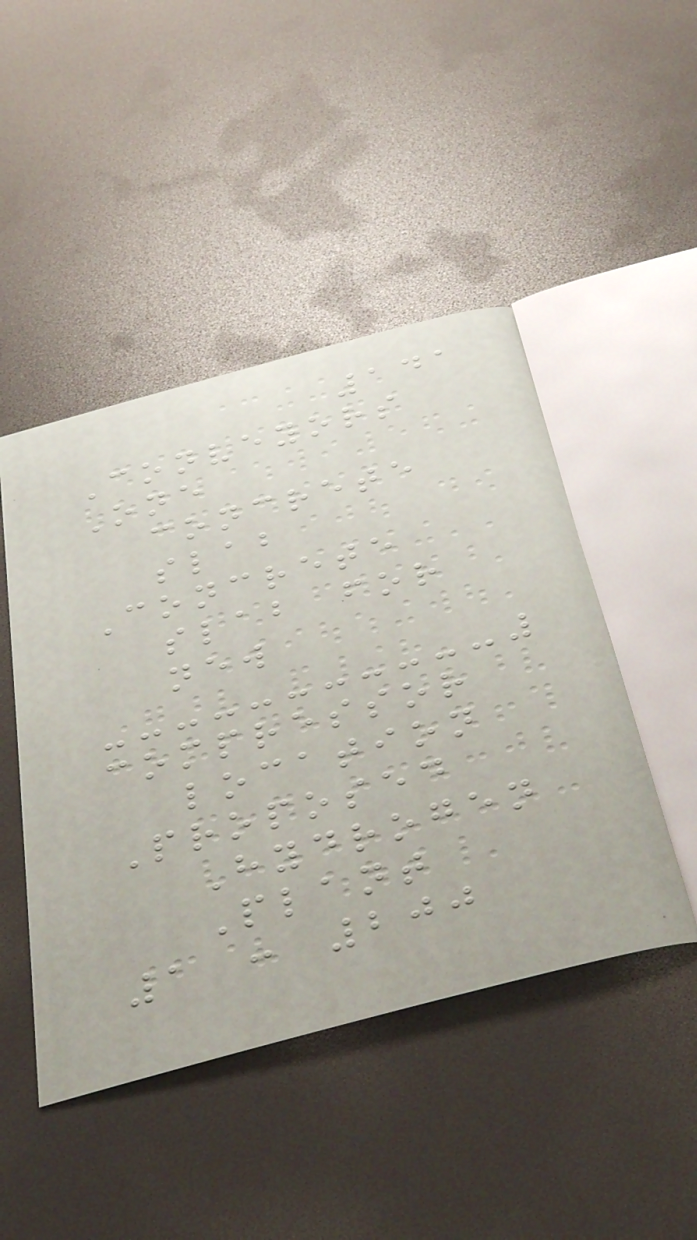141
Conveyors
One
concrete
slab
Concrete
slab for
new
compressor
location
Proposed
Hydrogen
Plant
1 : 200
